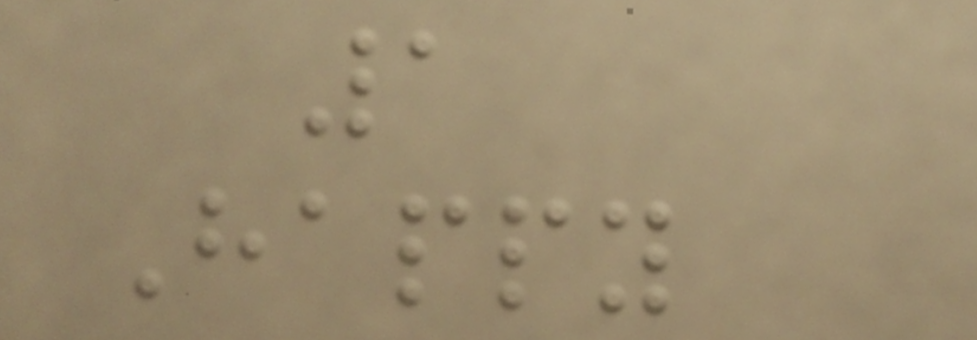1
Happy
